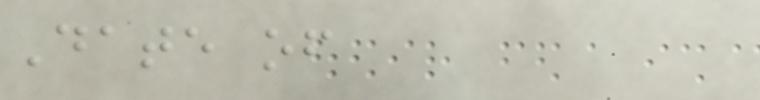Date of
